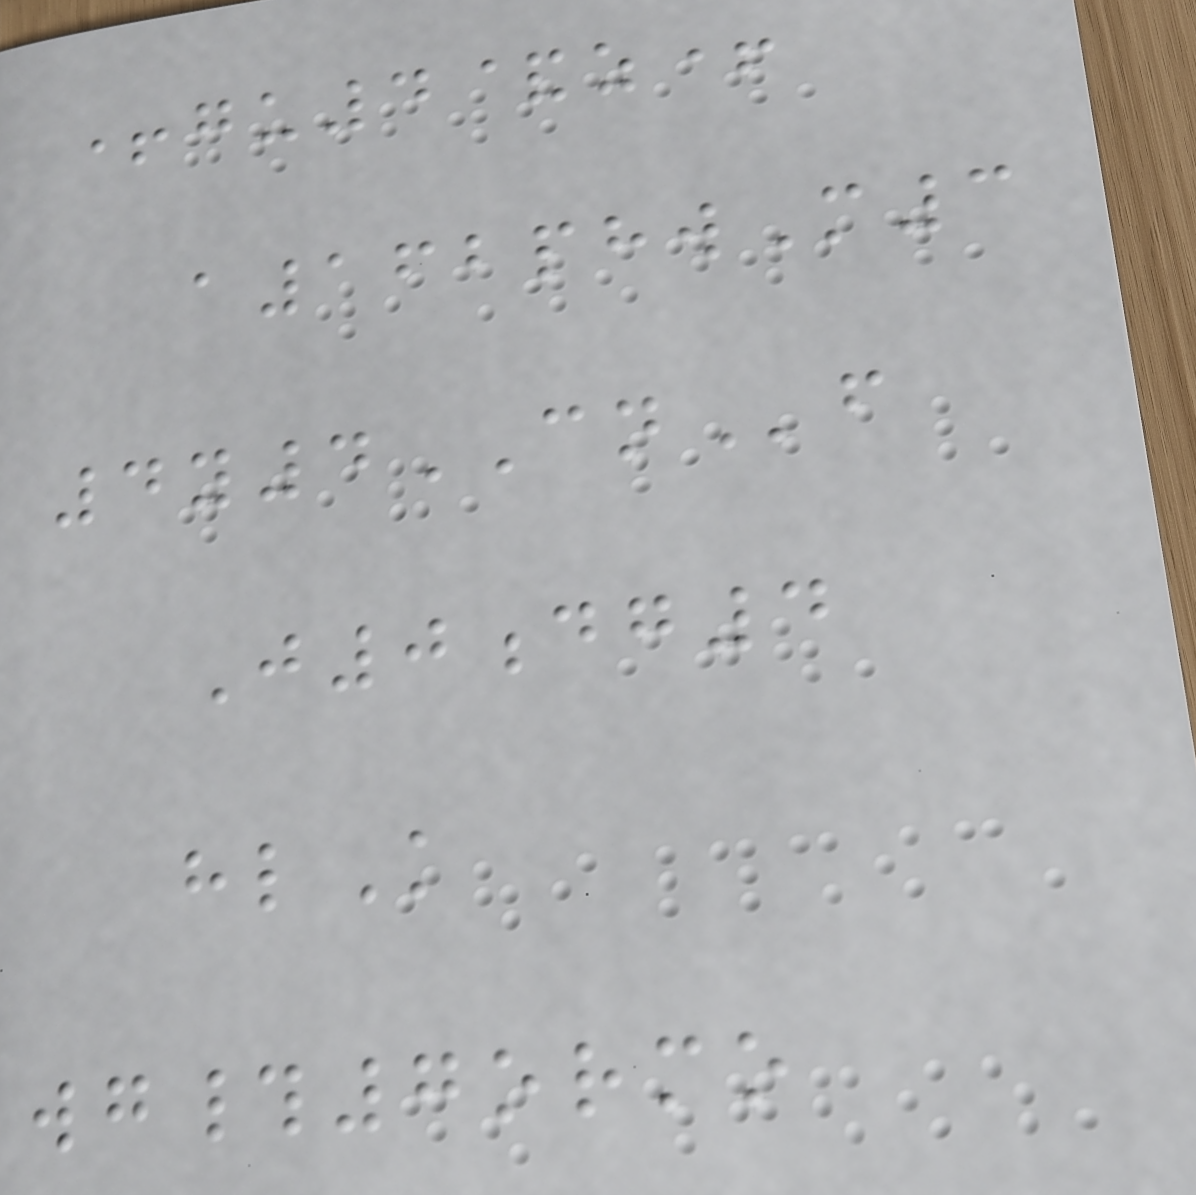+gu4&z+
a162phwM3
4y4CNf
J0dg4
hlK
wg#7ormo
